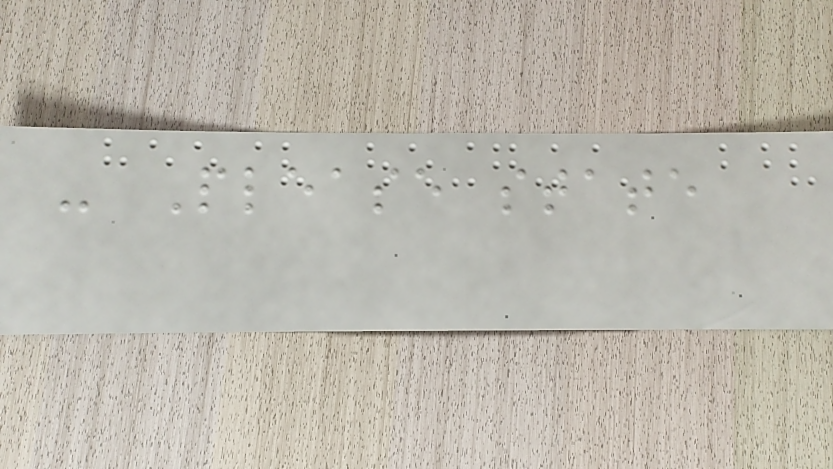- Please state
